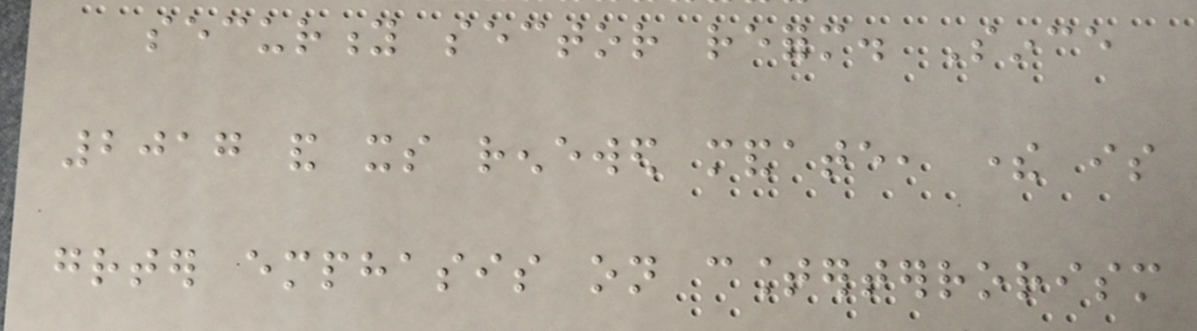security sector reform. Since
2017 and its renewed mandate, there is
greater emphasis on counterterrorism
